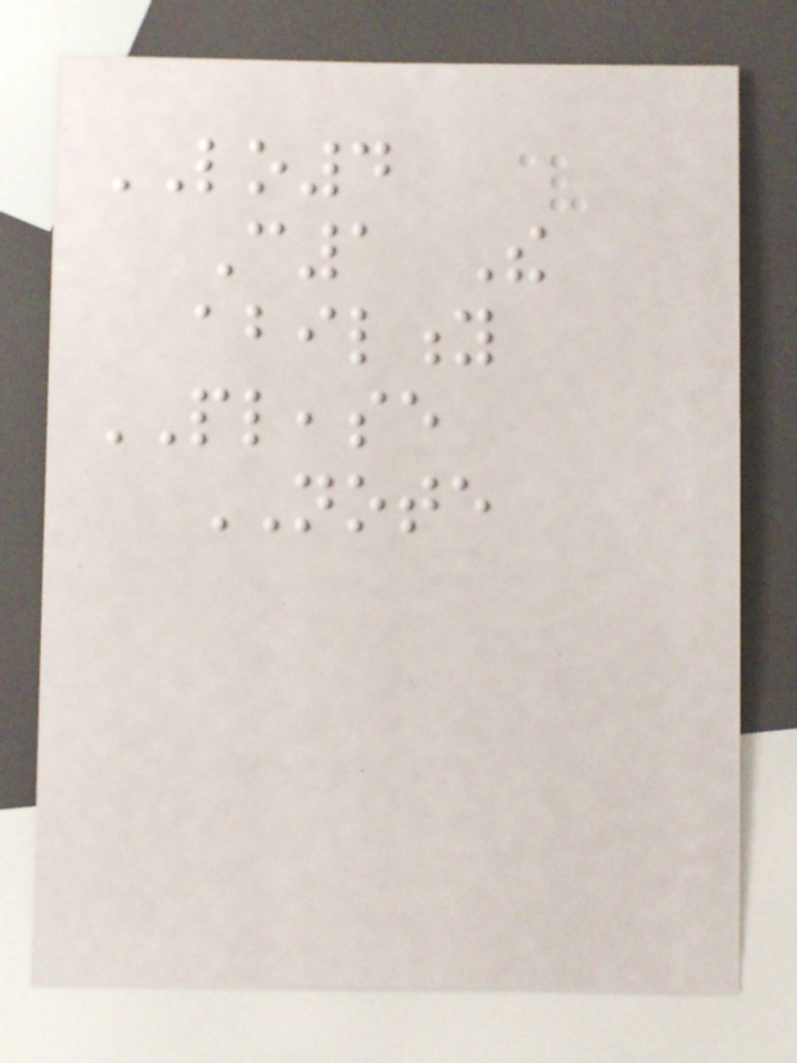LO4
C1 The
ability
PLEASE
NOTE
